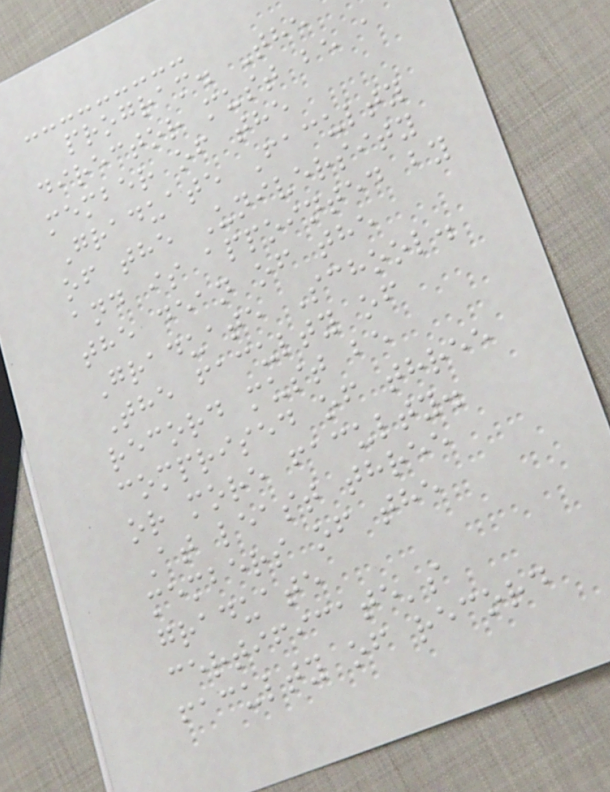program. The
director must be a
member of the
Graduate Faculty
of the University
and is appointed by
the dean of the
Graduate School.
The faculty of
record must be
comprised of three
or more faculty.
At least three
members of the
graduate
certificate's
faculty of record
